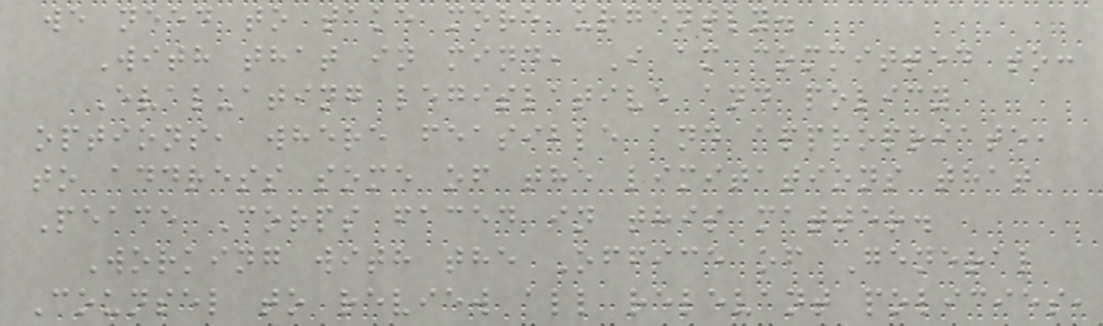we need to take more urgently.
With that in mind, I am committed to:
Evaluating legislative and policy
options, where feasible and appropriate,
to address some of the limitations that
Peace Corps faced in this matter.
Working with the Office of General
Counsel to review all relevant policies,
